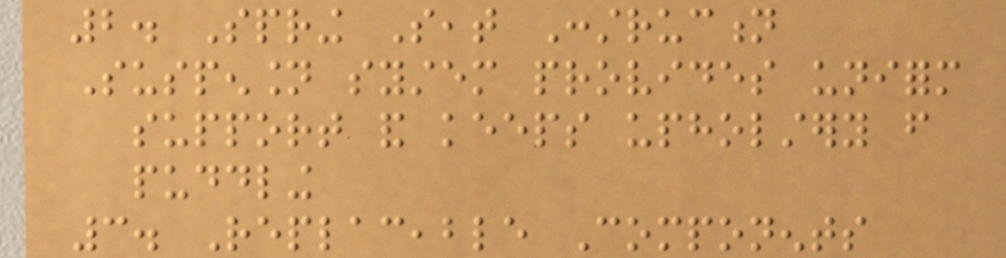2. Spring Seat Construction
Suspension system provides uniform
support and keeps upholstery from
puddling
3. Replaceable Components
